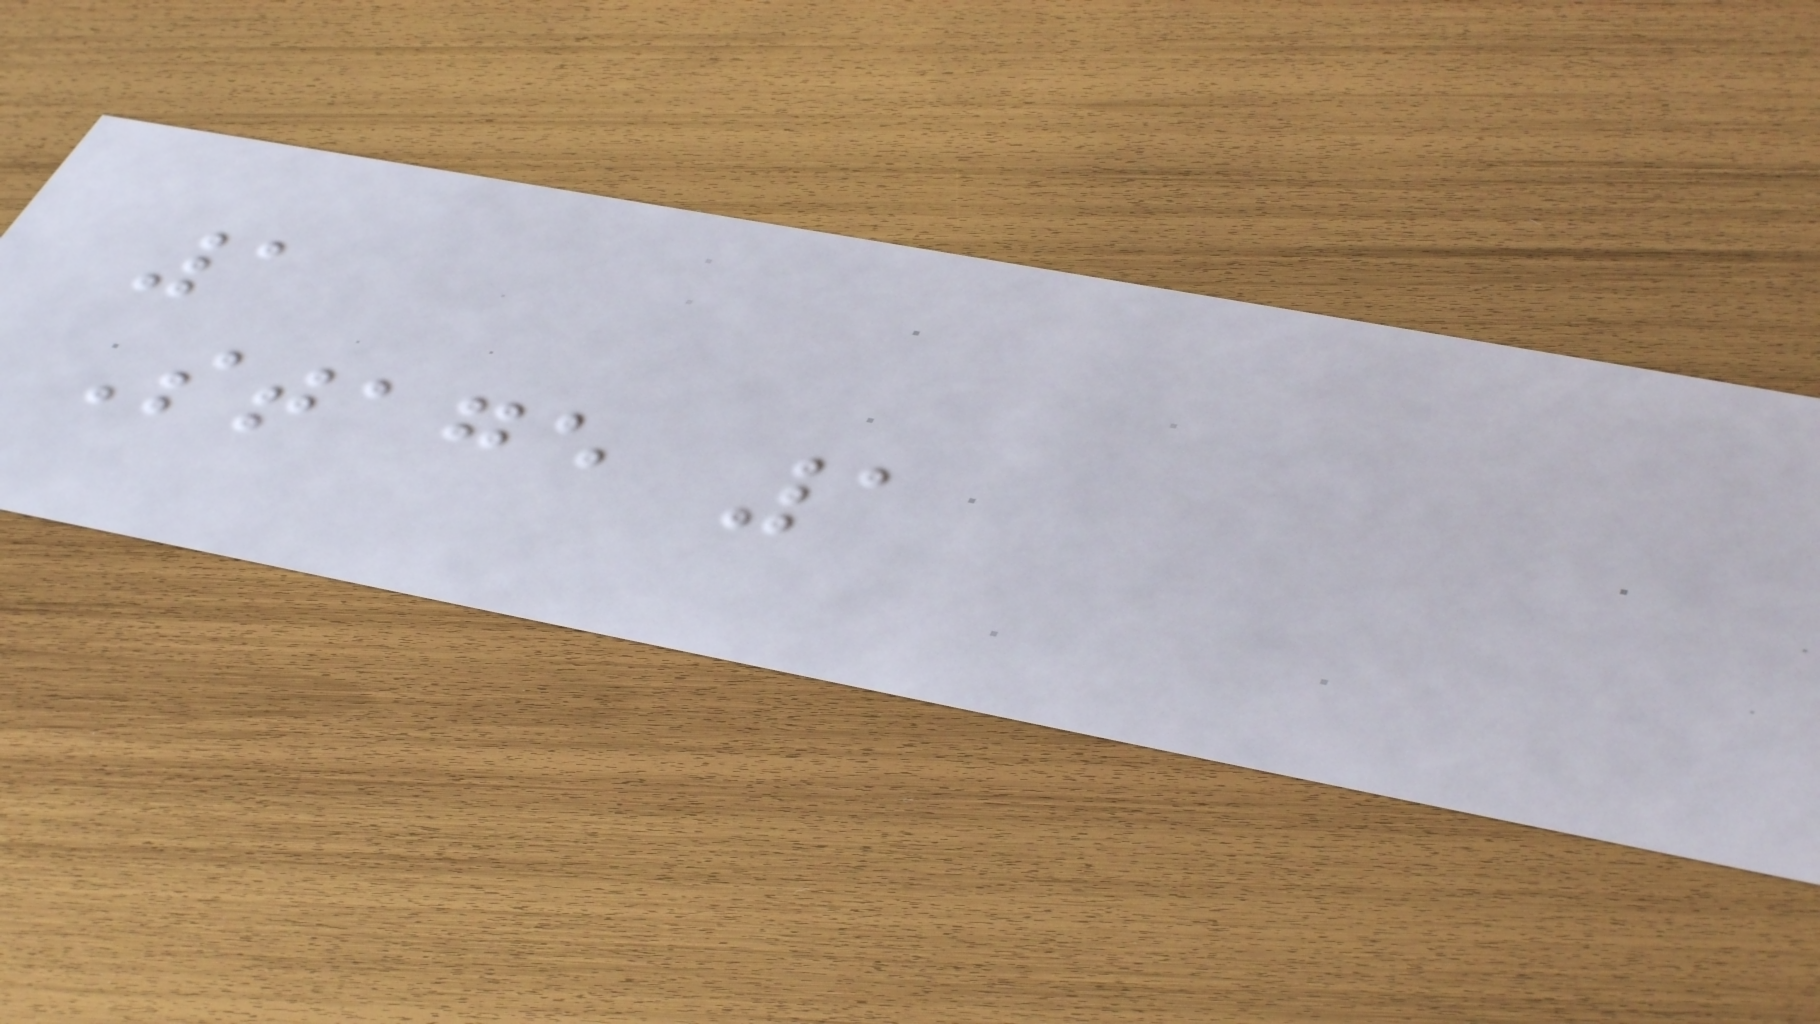1
Stage 1
